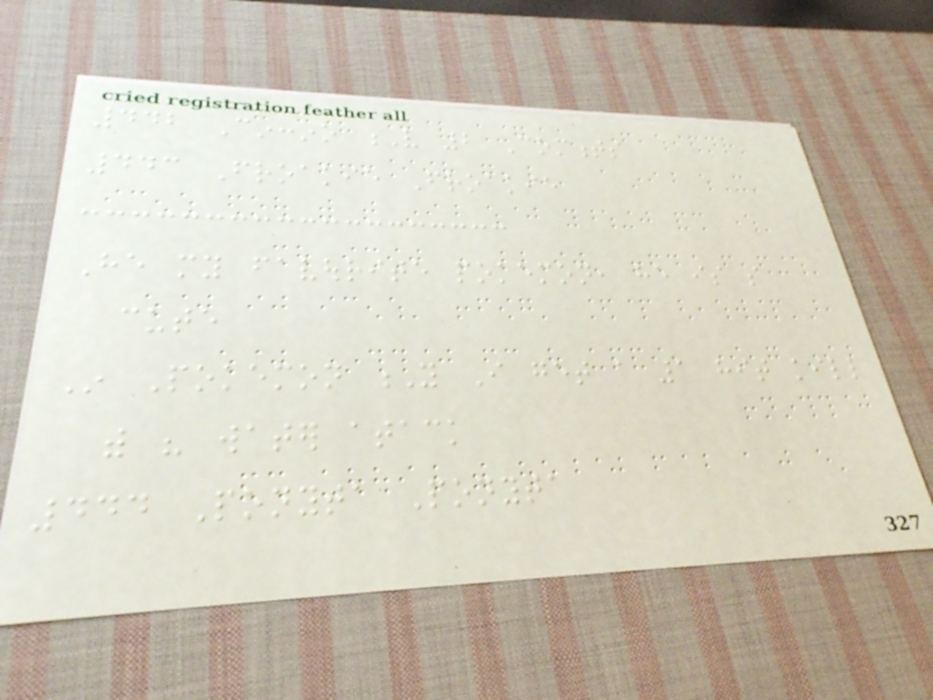442 Cinccino V 2 Comments
443 Froakie Froakie
He my favourite pokemon, he is so
cute
In Pokemon Y I get a 1 hit kill
with his water atack
444 Ponyta Ponyta
